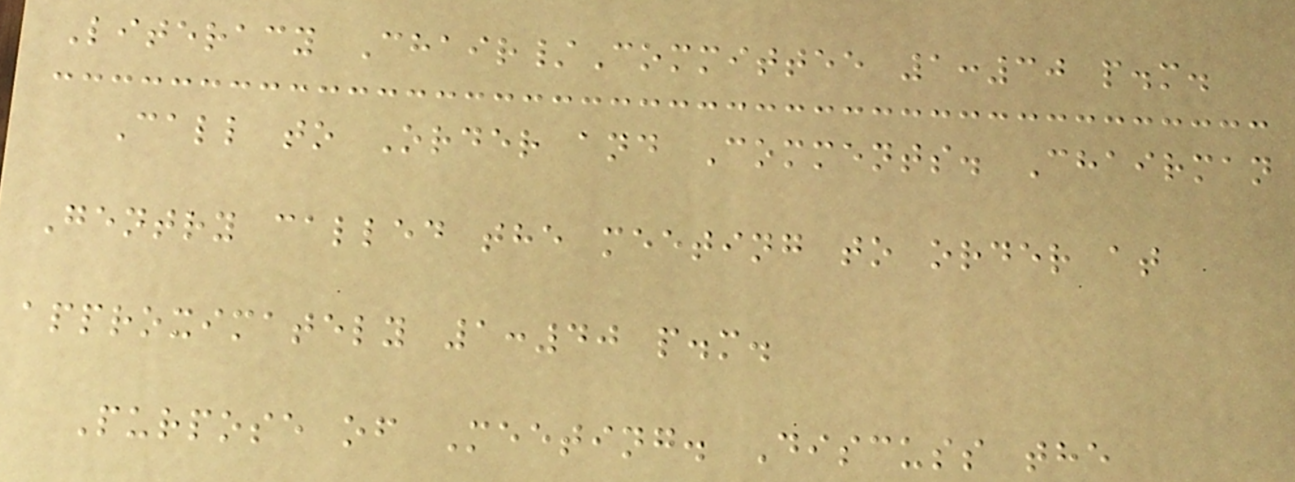Literacy Chair/Committee 1:30 p.m.
Call to Order and Comments. Chairman
Gentry called the meeting to order at
approximately 1:40 p.m.
Purpose of Meeting. Discuss the
